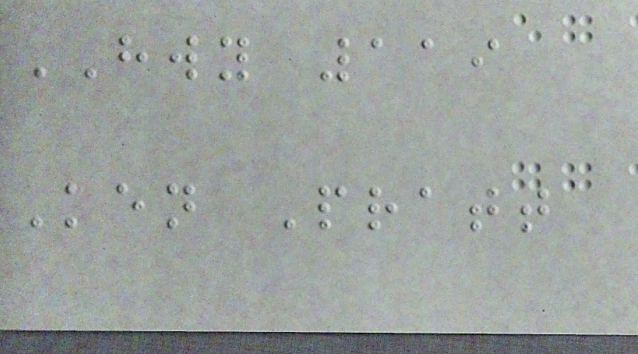HWY 119
Ken Pratt
